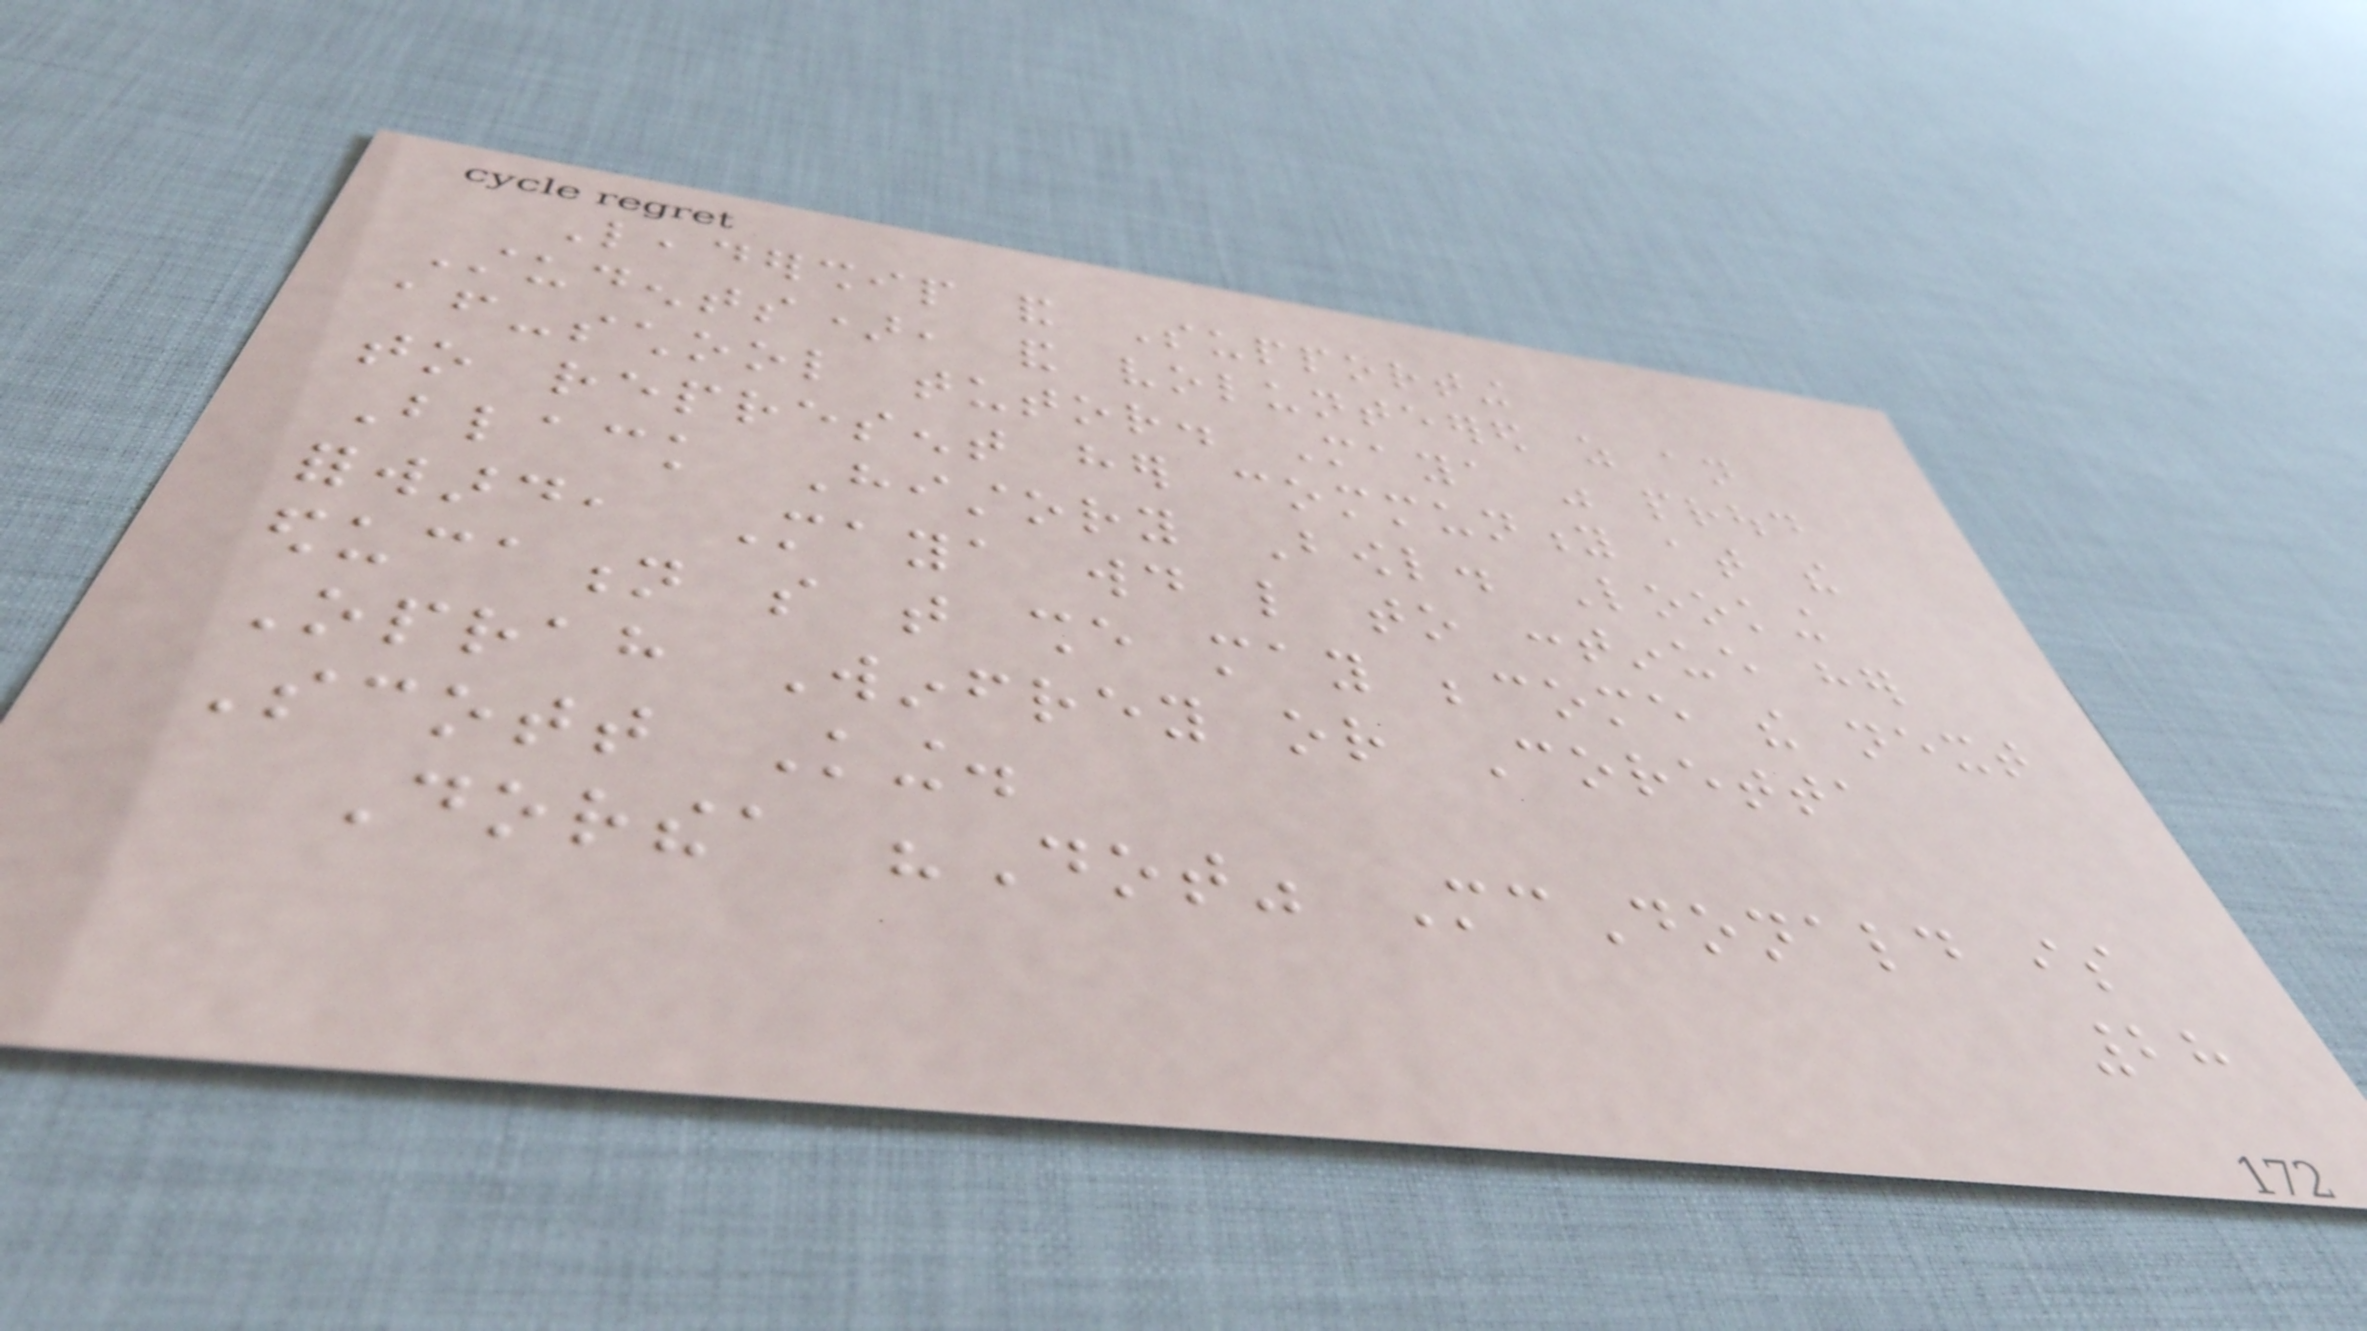Leadership and Supporting
Students), and volunteered as an
after-school tutor. Maya was proud
to represent her community at the
Black History Bowl. Looking
forward, Maya would like to continue her
education so that she may become the next
Oprah Winfrey or Coretta
Scott King.
Dorthea "Dot" McDonald is
28
